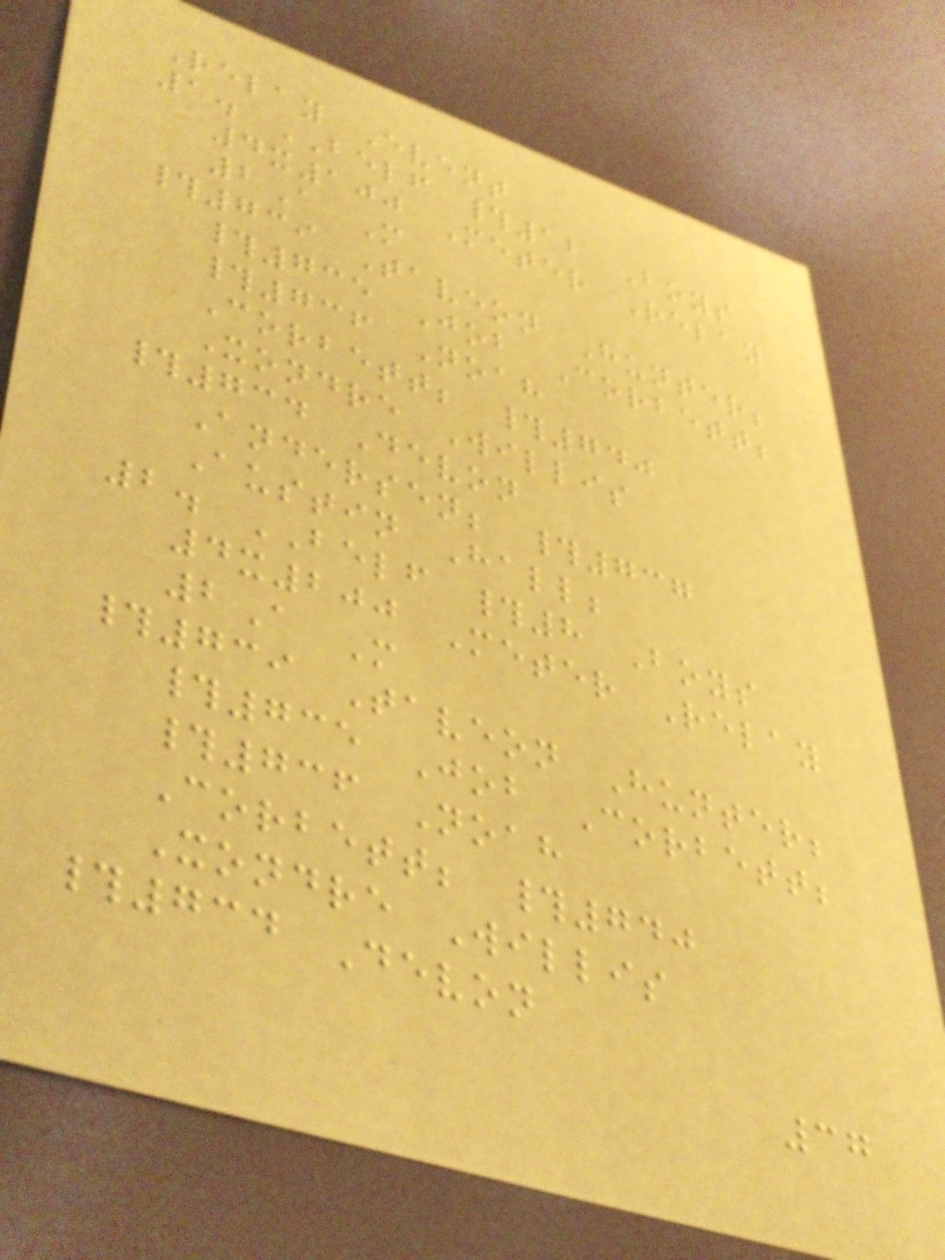Relay Event
1. BELF #12 Boys
4x100 Meter Relay
2A M
#739 Taveon Hunter;
#735 Job Corbett;
#736 Noah
Corbett; #740
Xondre Willis
#734 Devon
Andersen; #737
Austin Hall;
2. BELF #8 Boys
4x200 Meter Relay
2A M
#739 Taveon Hunter;
#735 Job Corbett;
#736 Noah
Corbett; #740
Xondre Willis
#734 Devon
37
